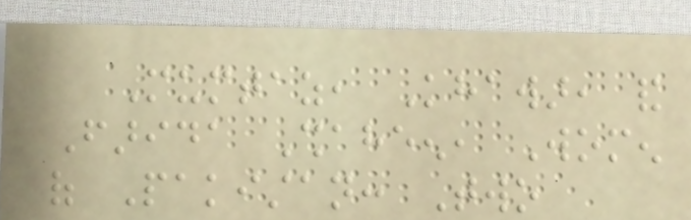Mumtaz, Khawar, and
Farida Shaheen, Women
of Pakistan: Two
